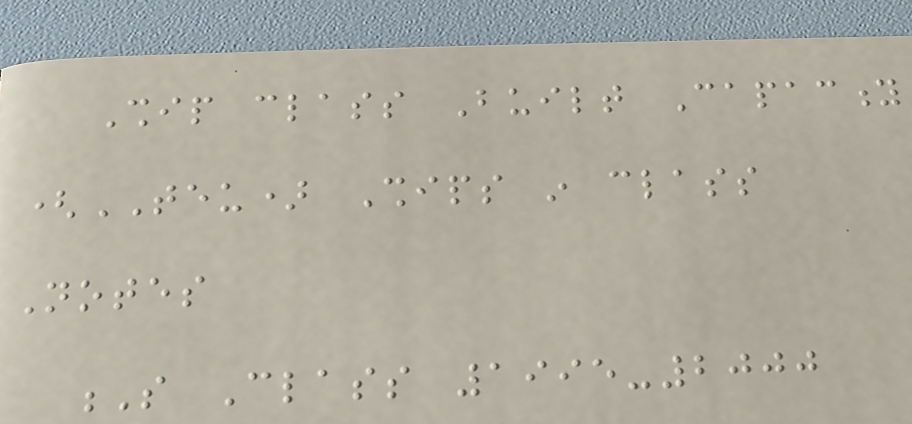Ship class Built Capacity
(TEU) Ships in class
Notes
S Class 1995-2000
